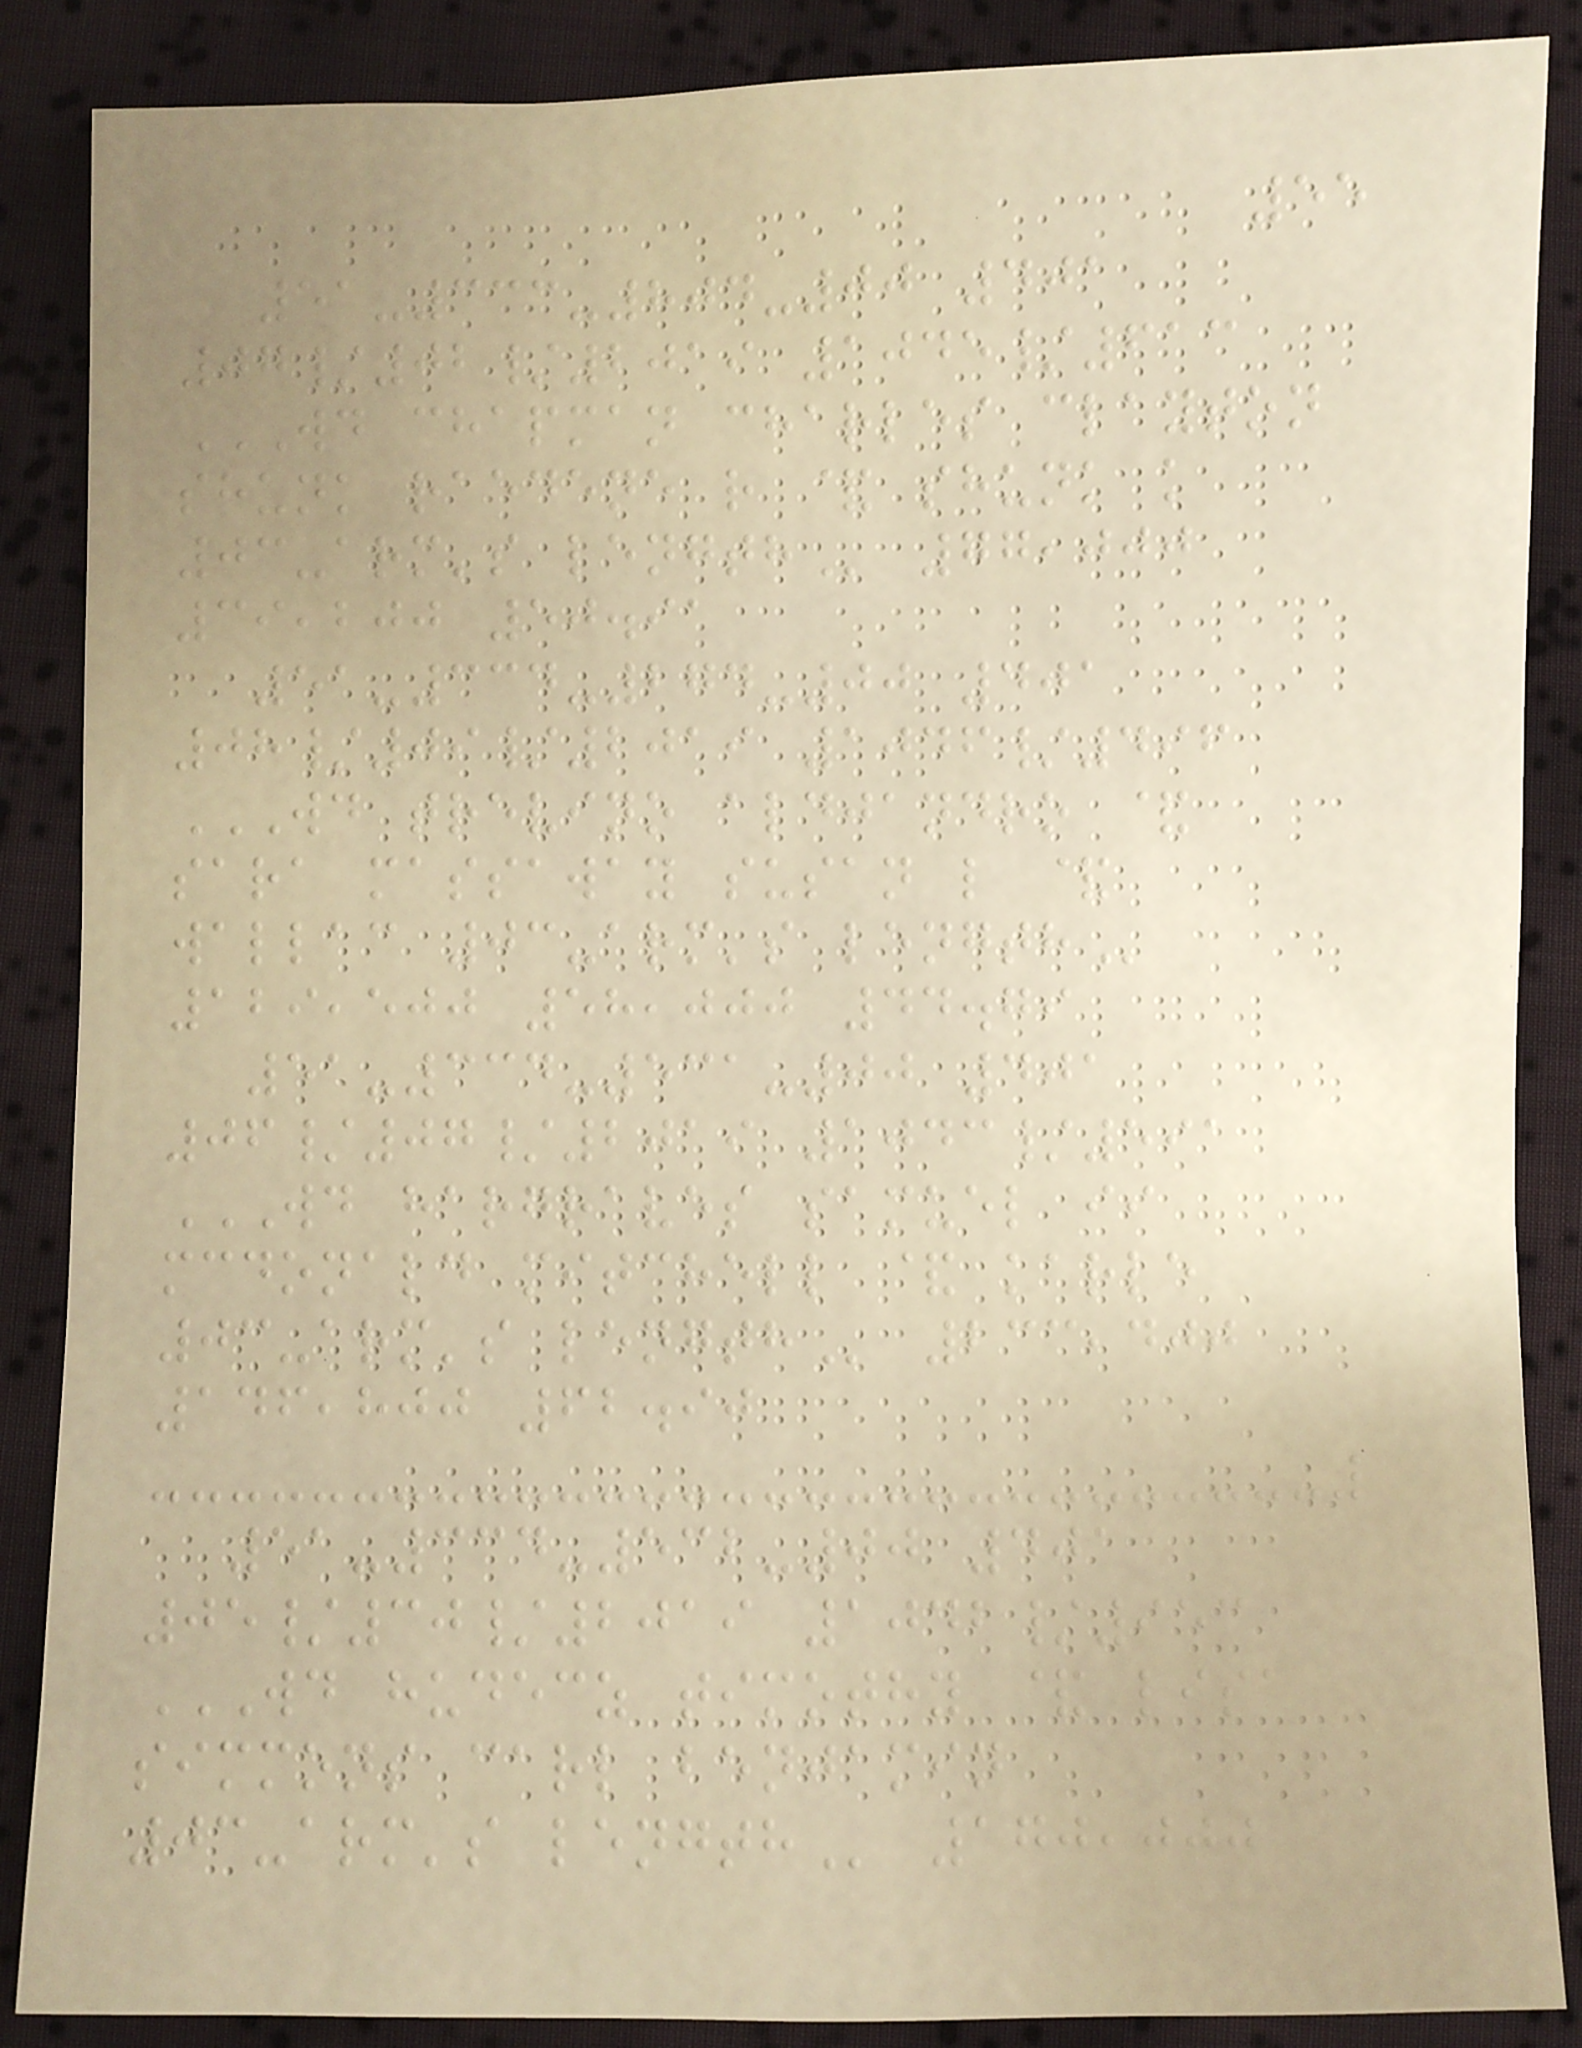55
51-333-804-00 401
07/02/2019 1045/613
WD CHAPMAN CHARLES CLAYTON
SHUNK RAEDENE R & SHUNK K
03-ARM'S LENGTH 77,000
39,200 50.91
51-334-274-00 401
08/09/2019 1046/496
WD TREVINO ALDJANDRO &
SARA MASSAWAY SUSAN L &
WALLAC 03-ARM'S LENGTH
129,500 58,000 44.79
51-334-531-00 401
06/07/2019 1043/591
WD HARGRAVES SAMUEL II
MCDONALD MITCHELL & KARLE
03-ARM'S LENGTH 233,400
146,800 62.90
51-334-532-00 401
05/30/2019 1042/953
WD HUDECZ TIMOTHY & LISA
SIMMONS CARL BENJAMIN
03-ARM'S LENGTH 170,000
